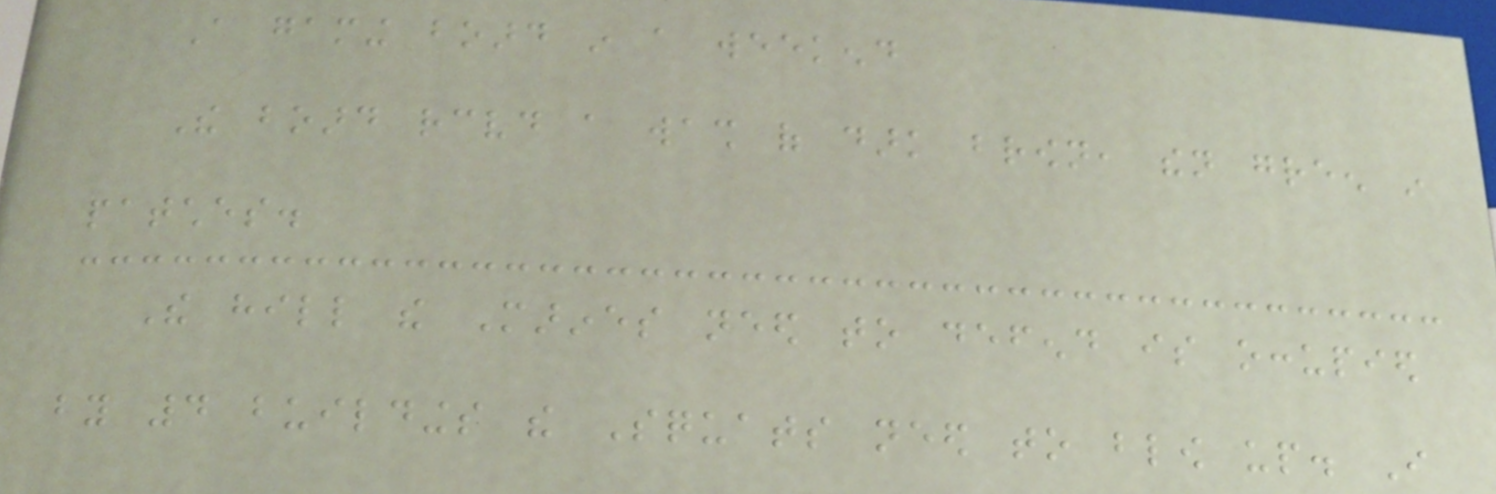A gaming board in a weekend
The board received a wash of dark brown, then green in
patches.
The hill the Marines need to defend is occupied
by 4 buildings the Squats need to blow up. I
